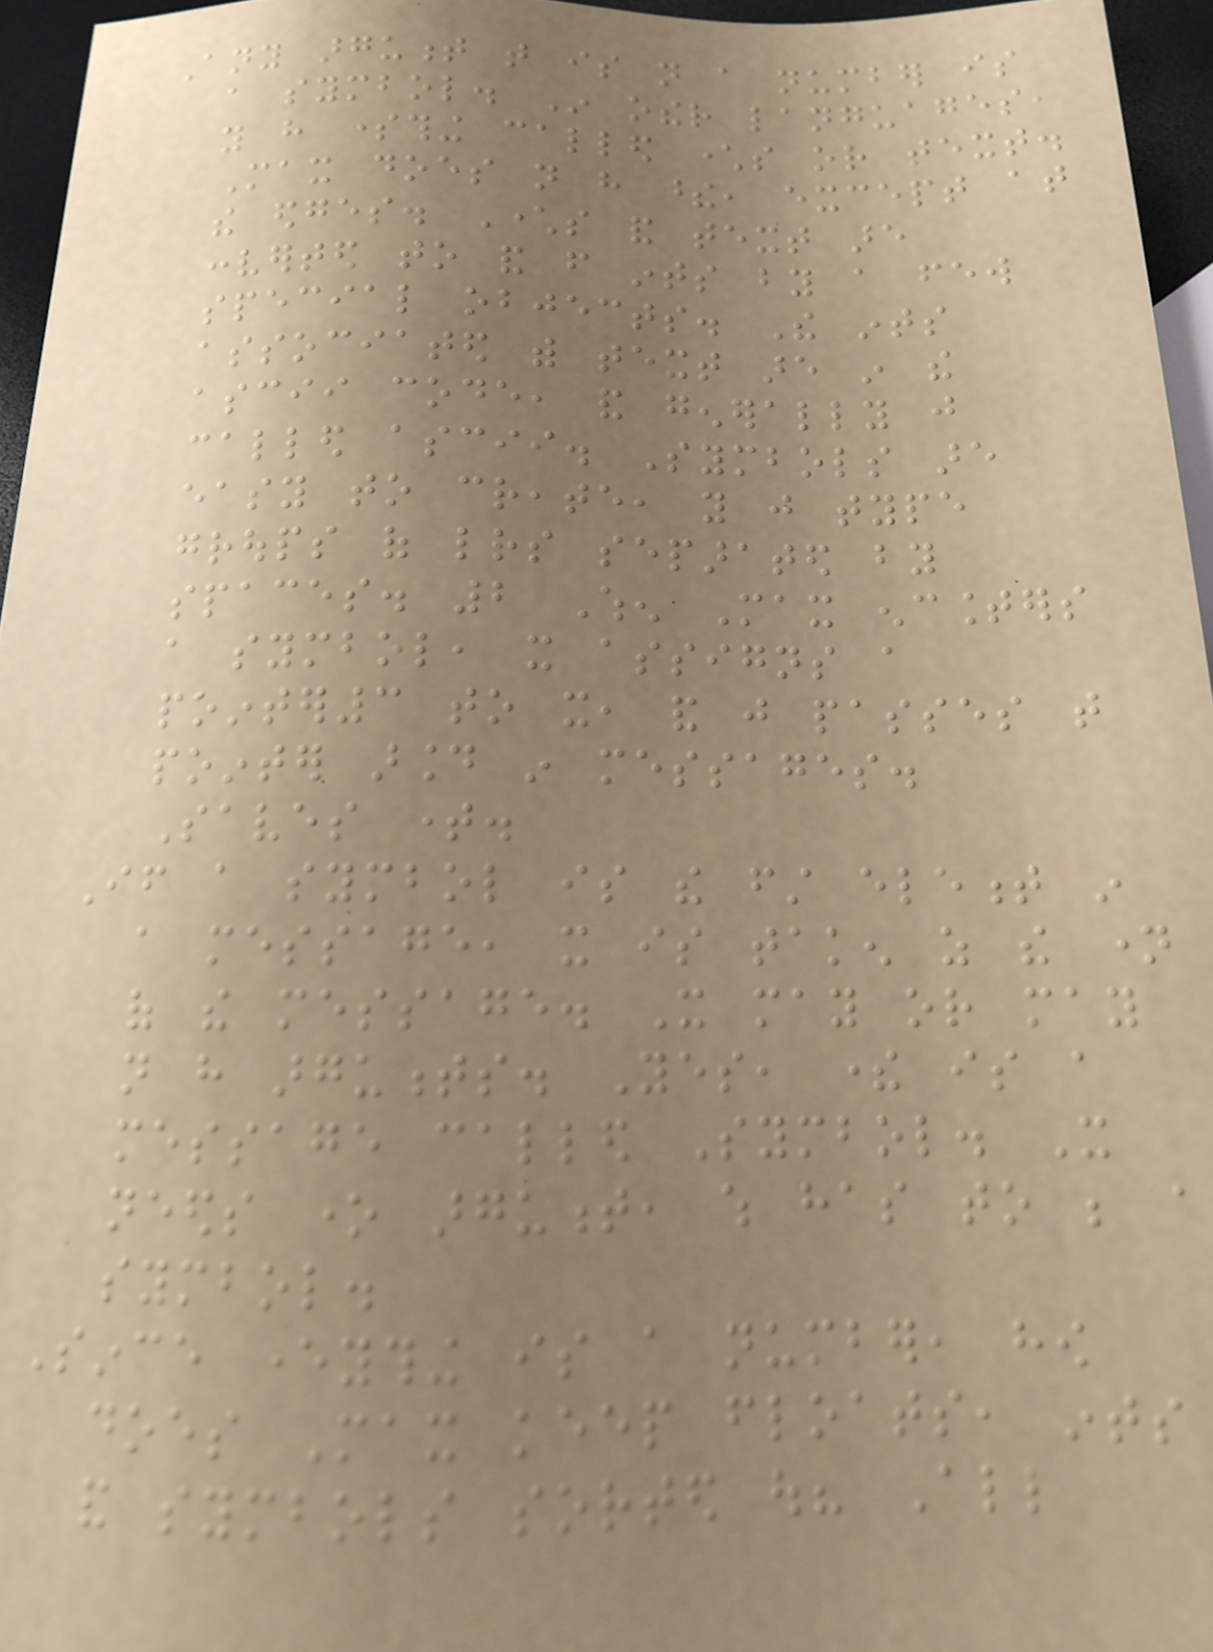Any argument that is not a number is
a symbol. In other languages,
you have something called characters or text.
Max does not have these, except at
the edges. Characters and text are
converted to and from ints by a few
special objects. The ints
associated with text are in the
ascii code, and generally just
called ascii. Symbols are
easy to create, you just type
groups of letters separated by
spaces. 2 When Max encounters
a symbol, it assigns a
pointer3 to it, and just passes that
pointer around in messages.
Saves time.
If a symbol is the first element in
a message, it is taken as the name
of the message. It may or may
not have arguments. Yes, there is a
message called Symbol. It
needs one argument, which has to be a
symbol.
Since everything is a number, how
does Max keep floats, ints
and symbols sorted out? All
